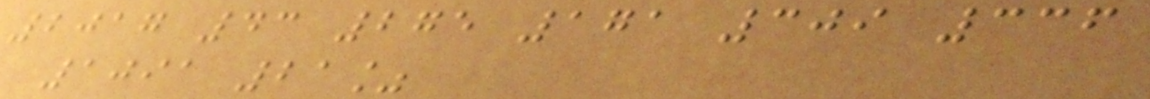2017 43 275 171 309 336
1091 21%
